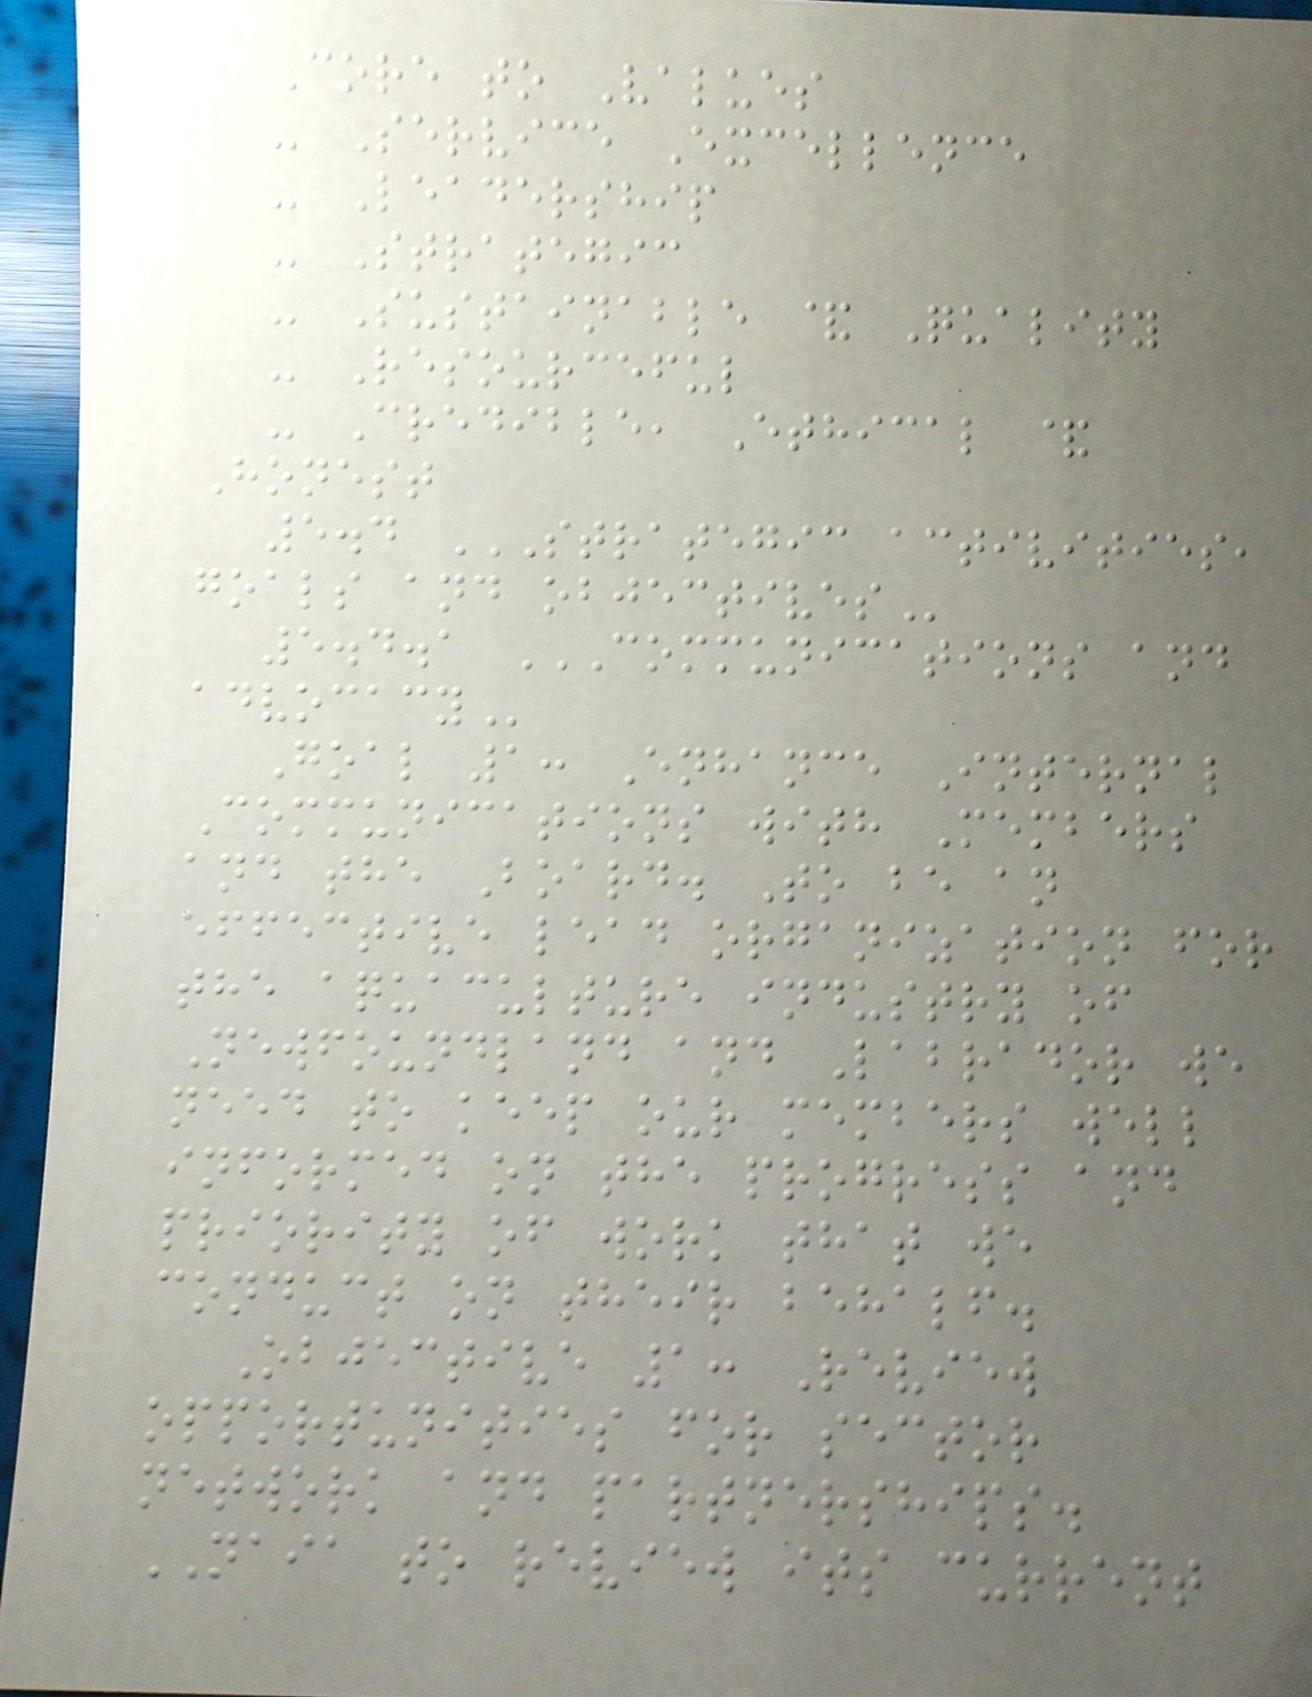Core to Values
- Service Excellence
- Leadership
- Strategic
- Sustainable & Quality
- Resourceful
- Credible, Ethical &
Honest
5.4 STRATEGIC ACTIVITIES,
GOALS AND OBJECTIVES
5.4.1 COMMUNICATIONS AND
ADVOCACY
Goal 1: Enhance Internal
Communications with Members
and the Board. To be an
effective lead organization for
the aquaculture industry of
Newfoundland and Labrador we
need to keep our members well
informed on the progress and
priority of work that we
conduct on their behalf.
Objective 1: Review
opportunities for sector
network and partnerships.
NAIA to review its current
